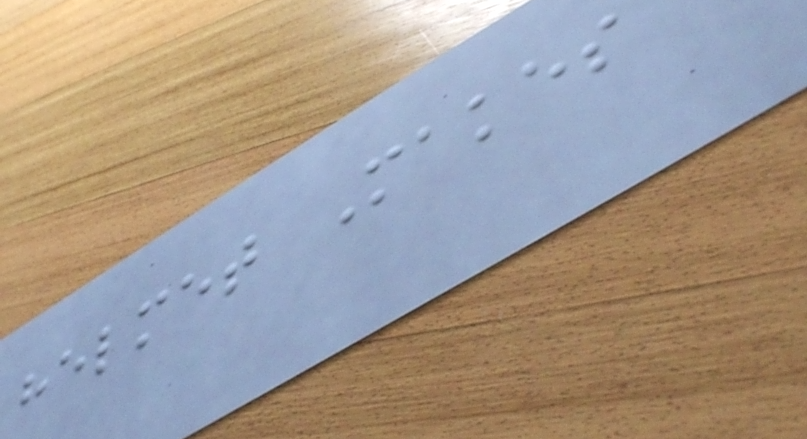helmet Makes
